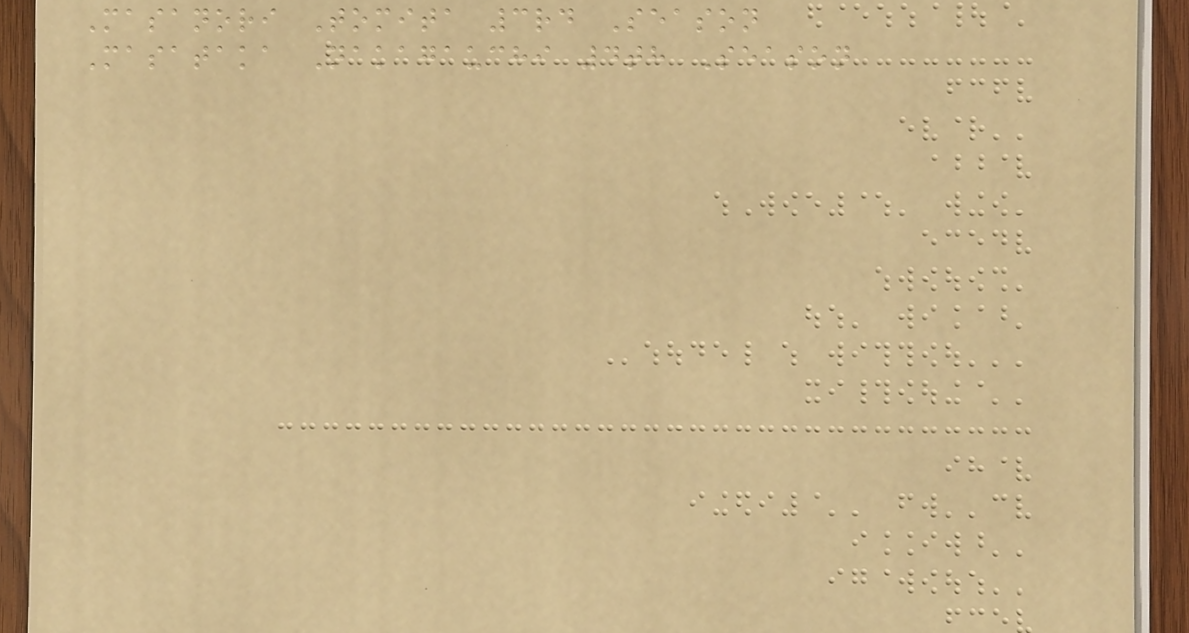Masanori Tomita 3rd Season
Masataka Nakagauchi 4th Season
